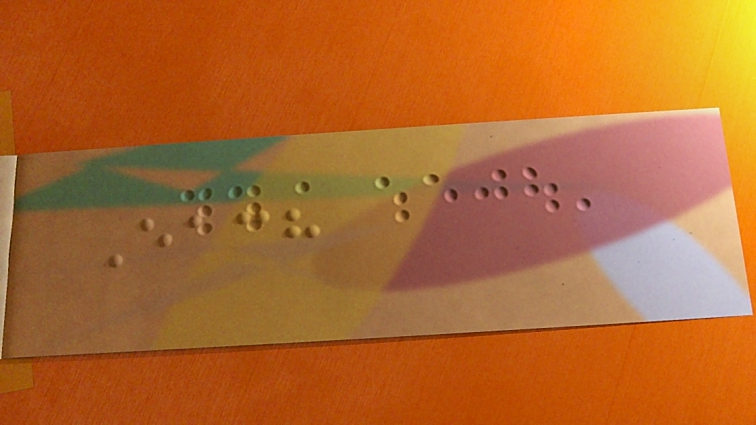Each
